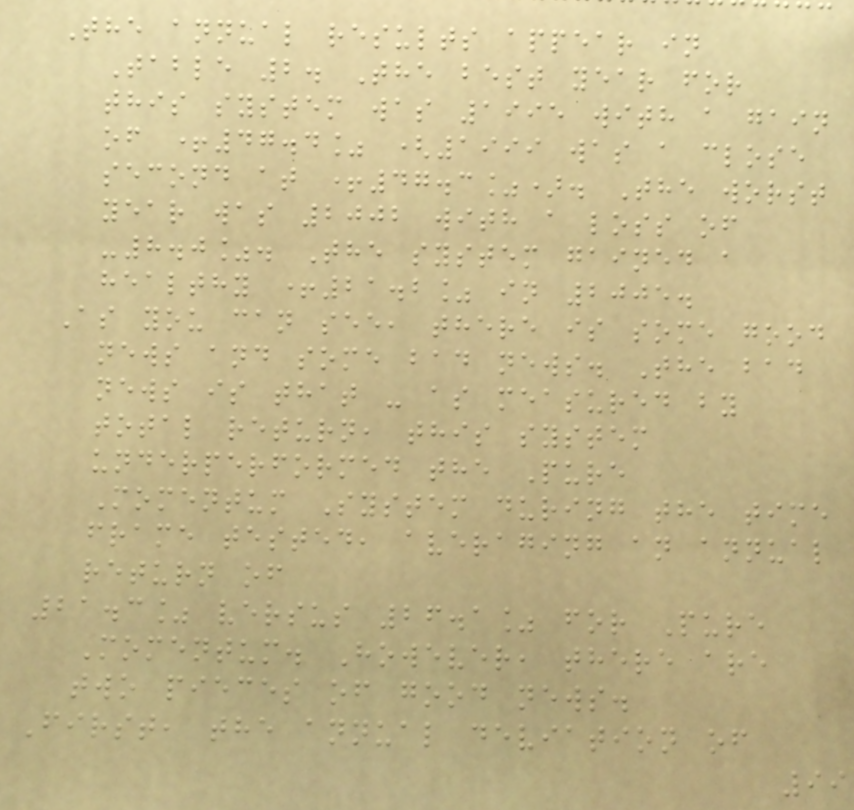The annual results appear in
Table 2. The best year for
this system was 1995 with a gain
of +47.4% (1999 was a close
second at +47.3%). The worst
year was 2002 with a loss of
-8.0%. The system gained a
healthy +21.2% in 2005.
As you can see, there is some good
news and some bad news. The bad
news is that - as measured by
total return, this system
underperformed the Pure
Momentum System during the time
frame tested, averaging an annual
return of
21.3% versus 26.1% for Pure
Momentum. However, there are
two pieces of good news.
First, the annual deviation of
99
